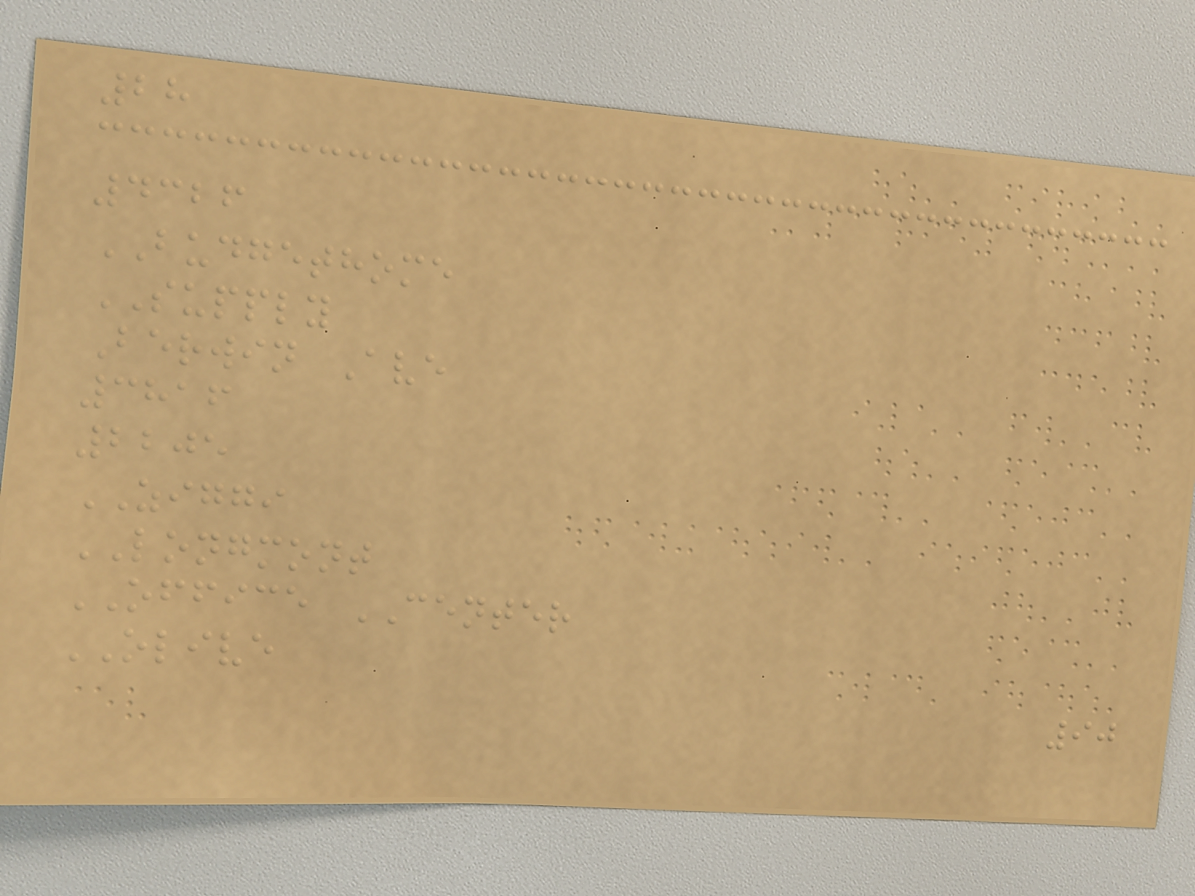28
4326
BUDGETHOME
SUPPLY
Berwin Ave
3816
2205
ZIGGI
LONGMONT
OFFICE CENTER
OLIVE
90
